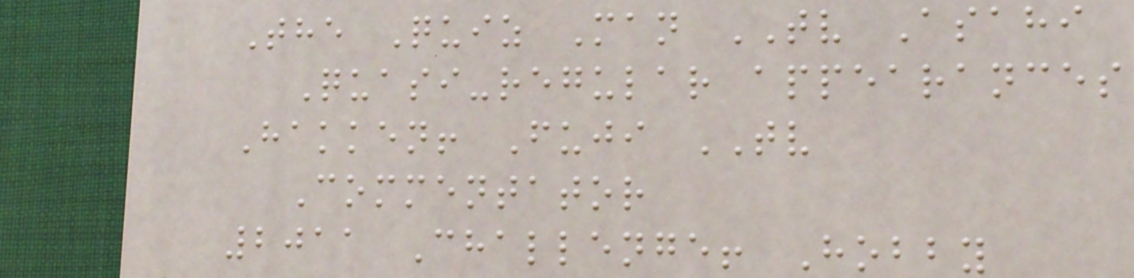The Quiz Man TV Asahi
Quasi-regular appearances
Hakken! Fuji TV
Commentator
2011 Challenge! Hobby
